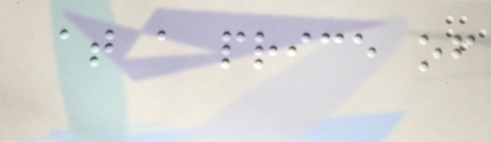at a price of
